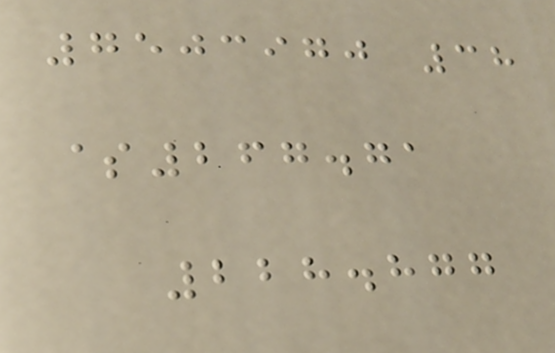7503970 38
$267.71
228.877
